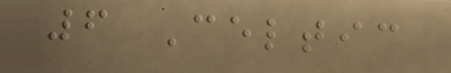6 Celtic
